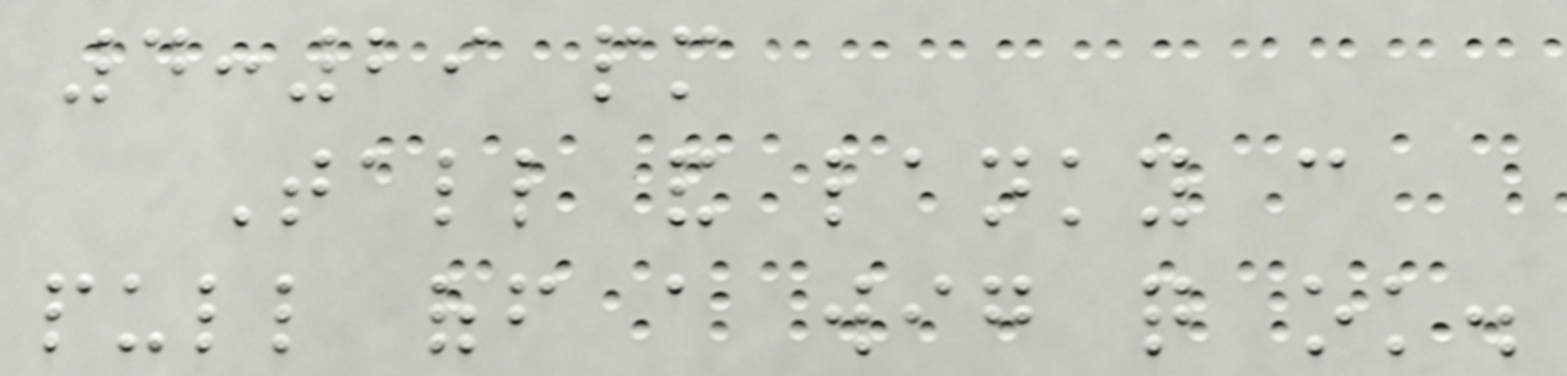4:29 pm
Tall and lanky can
pull off a wig quite ok.
